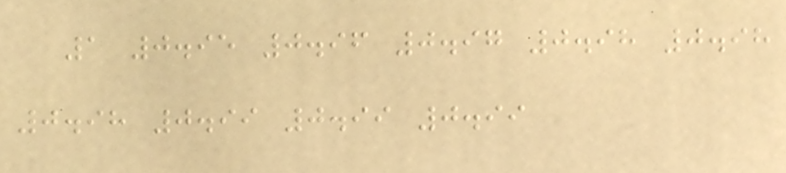1 0.95 0.96 0.97 0.98 0.98
0.98 0.99 0.99 0.99
